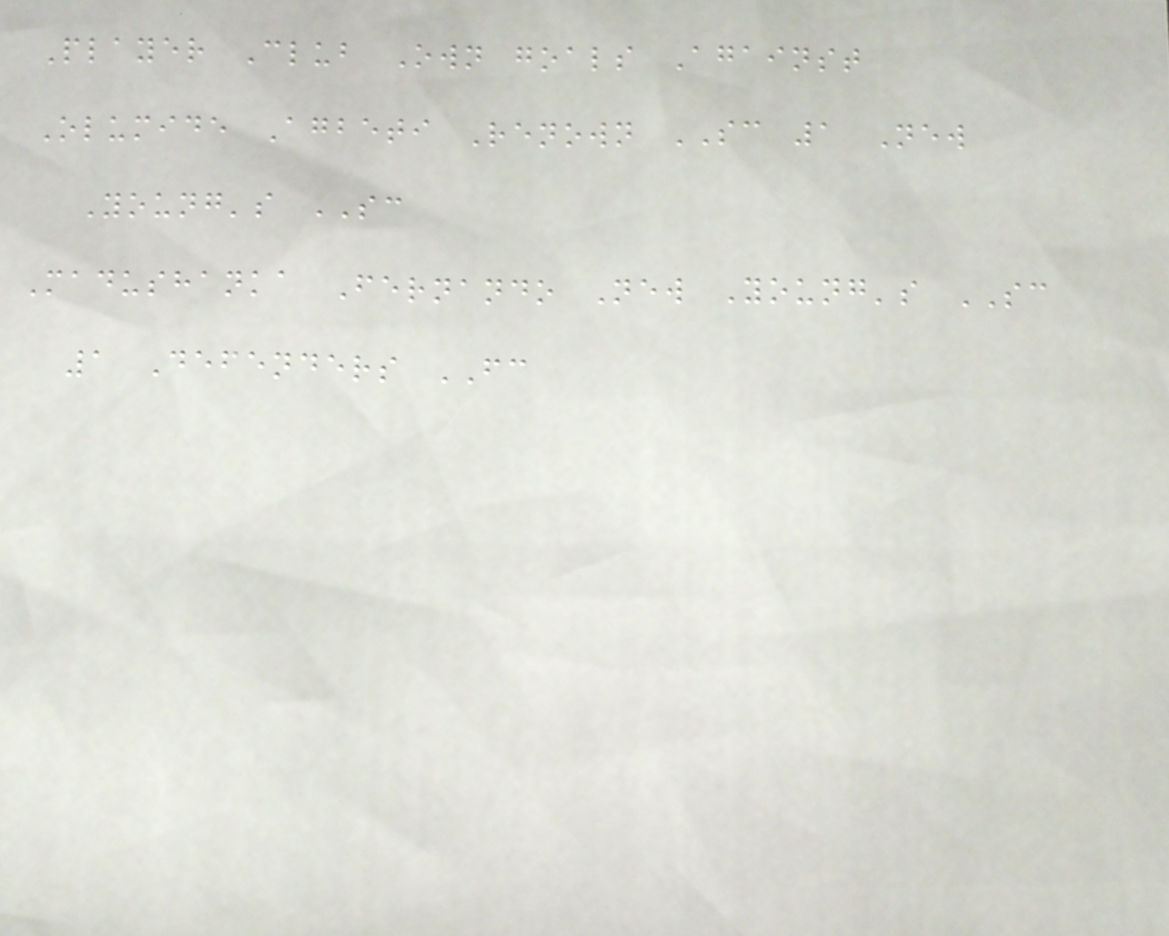Player Club Own goals Against
Olumide Agbeti Renown SC 1 New
Young's SC
Madushanka Fernando New Young's SC
1 Defenders FC
